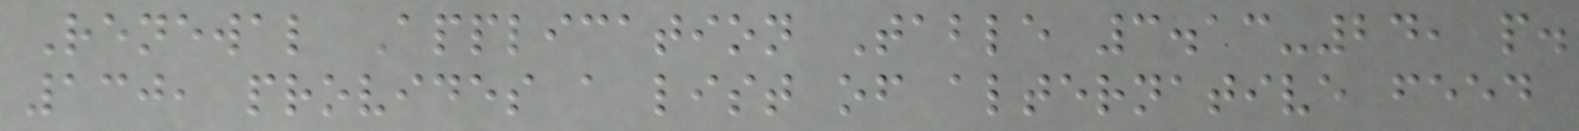Renewal Application Table 3.13-24, p.
130, provides a list of alternative feed
